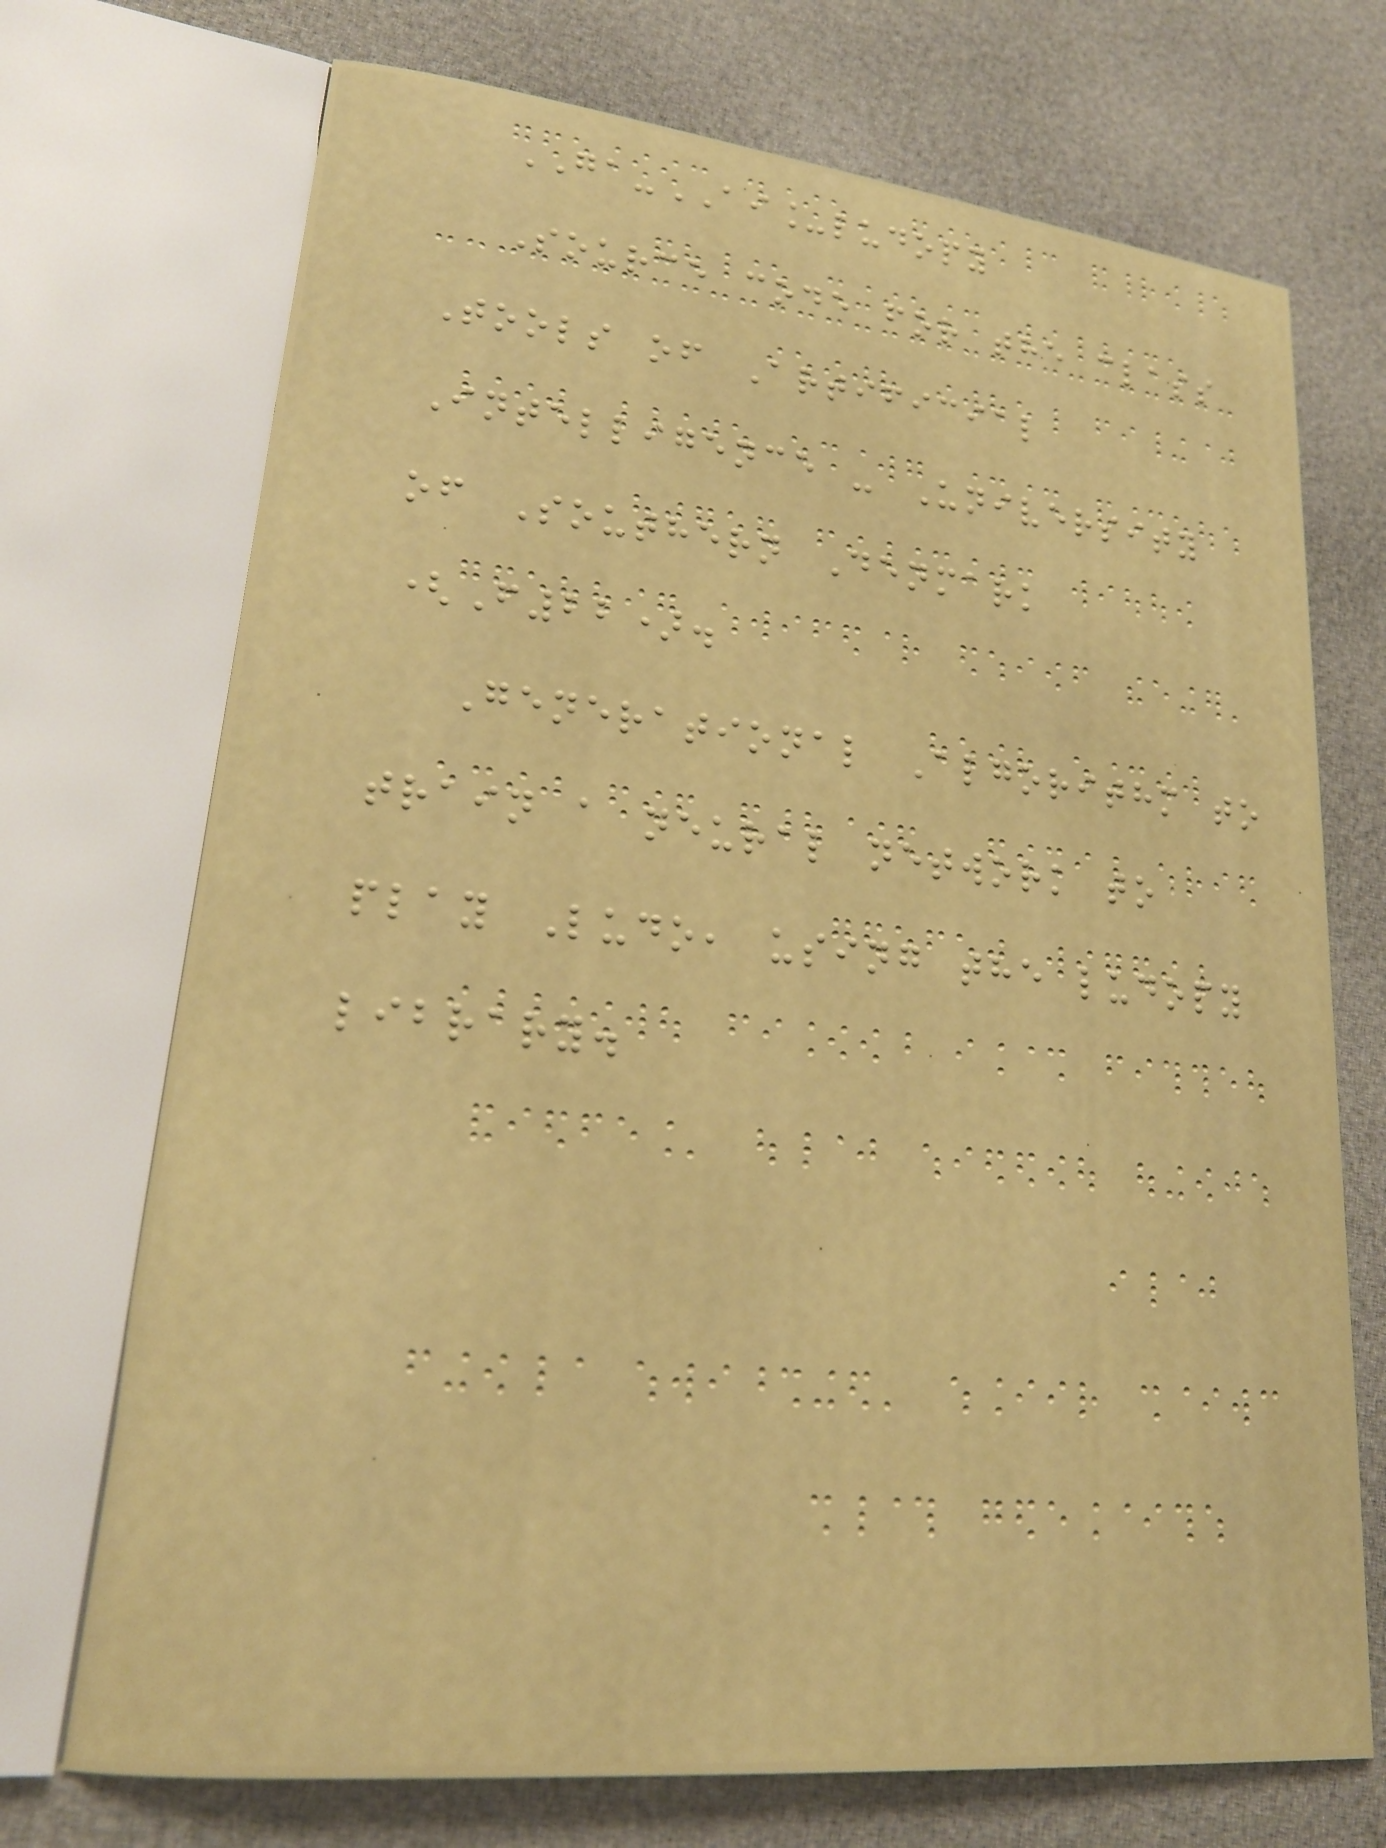GA-AI_ludopy
Source code for the class
Tools of Artificial
Intelligence - University
of Southern Denmark
(F22).
Generational Algorithm to
train a neural network to
play Ludo, using the ludopy
library.
